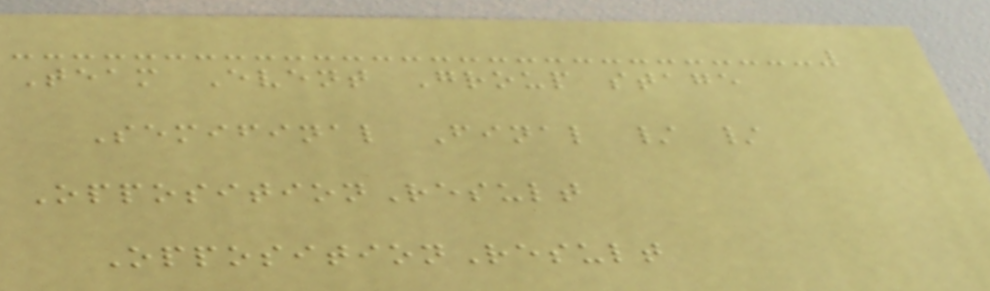Team Event Group stage
Semifinal Final / /
OppositionResult
OppositionResult
